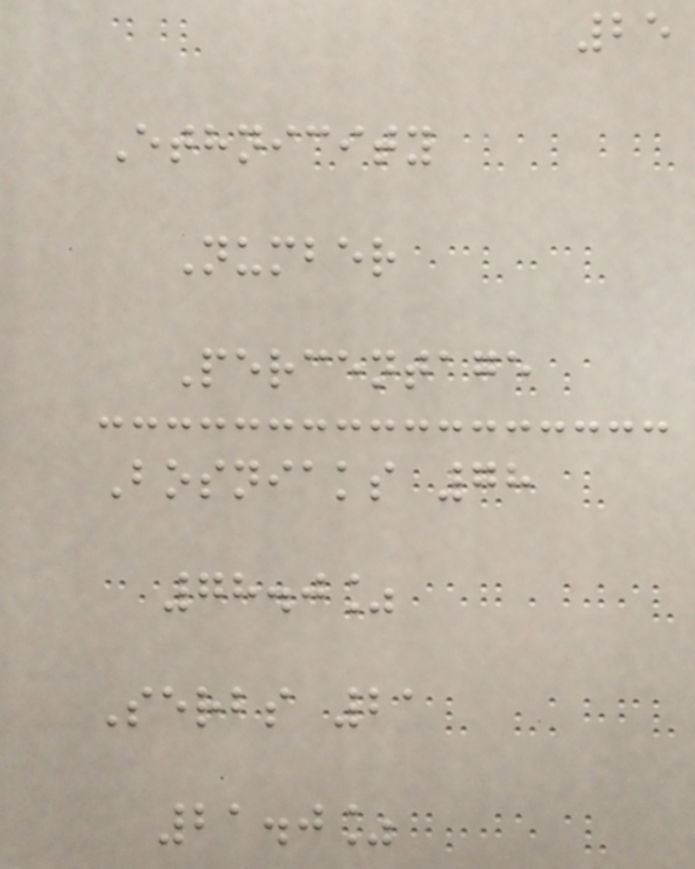25
Ethnicity
Number
Percentage
Bosniaks 78
78.0%
Serbs 21
21.0%
